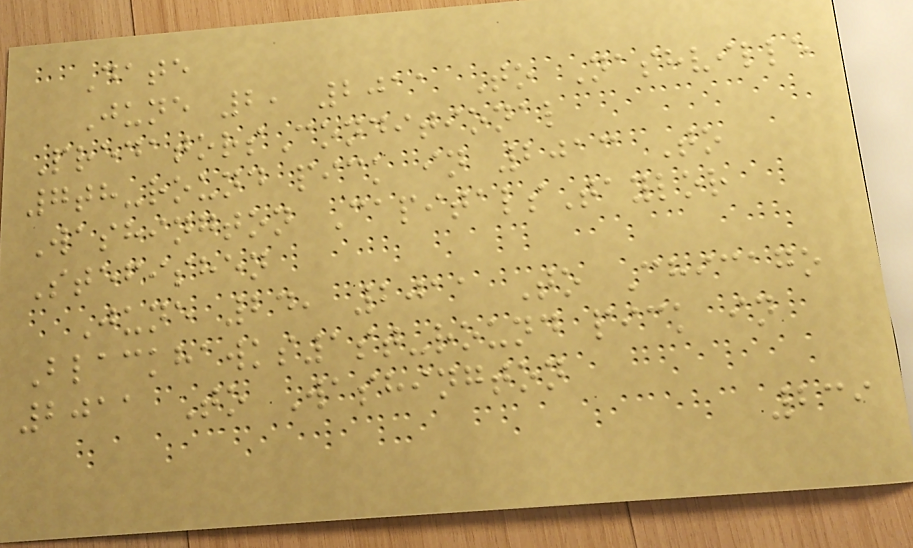Date
June 2, 2011 To Nashville
PredatorsConditional
7th-round pick in 2013 To
Washington CapitalsTaylor
Stefishen
June 24, 2011 To Chicago
Blackhawks1st-round pick in
2011 To Washington
239
